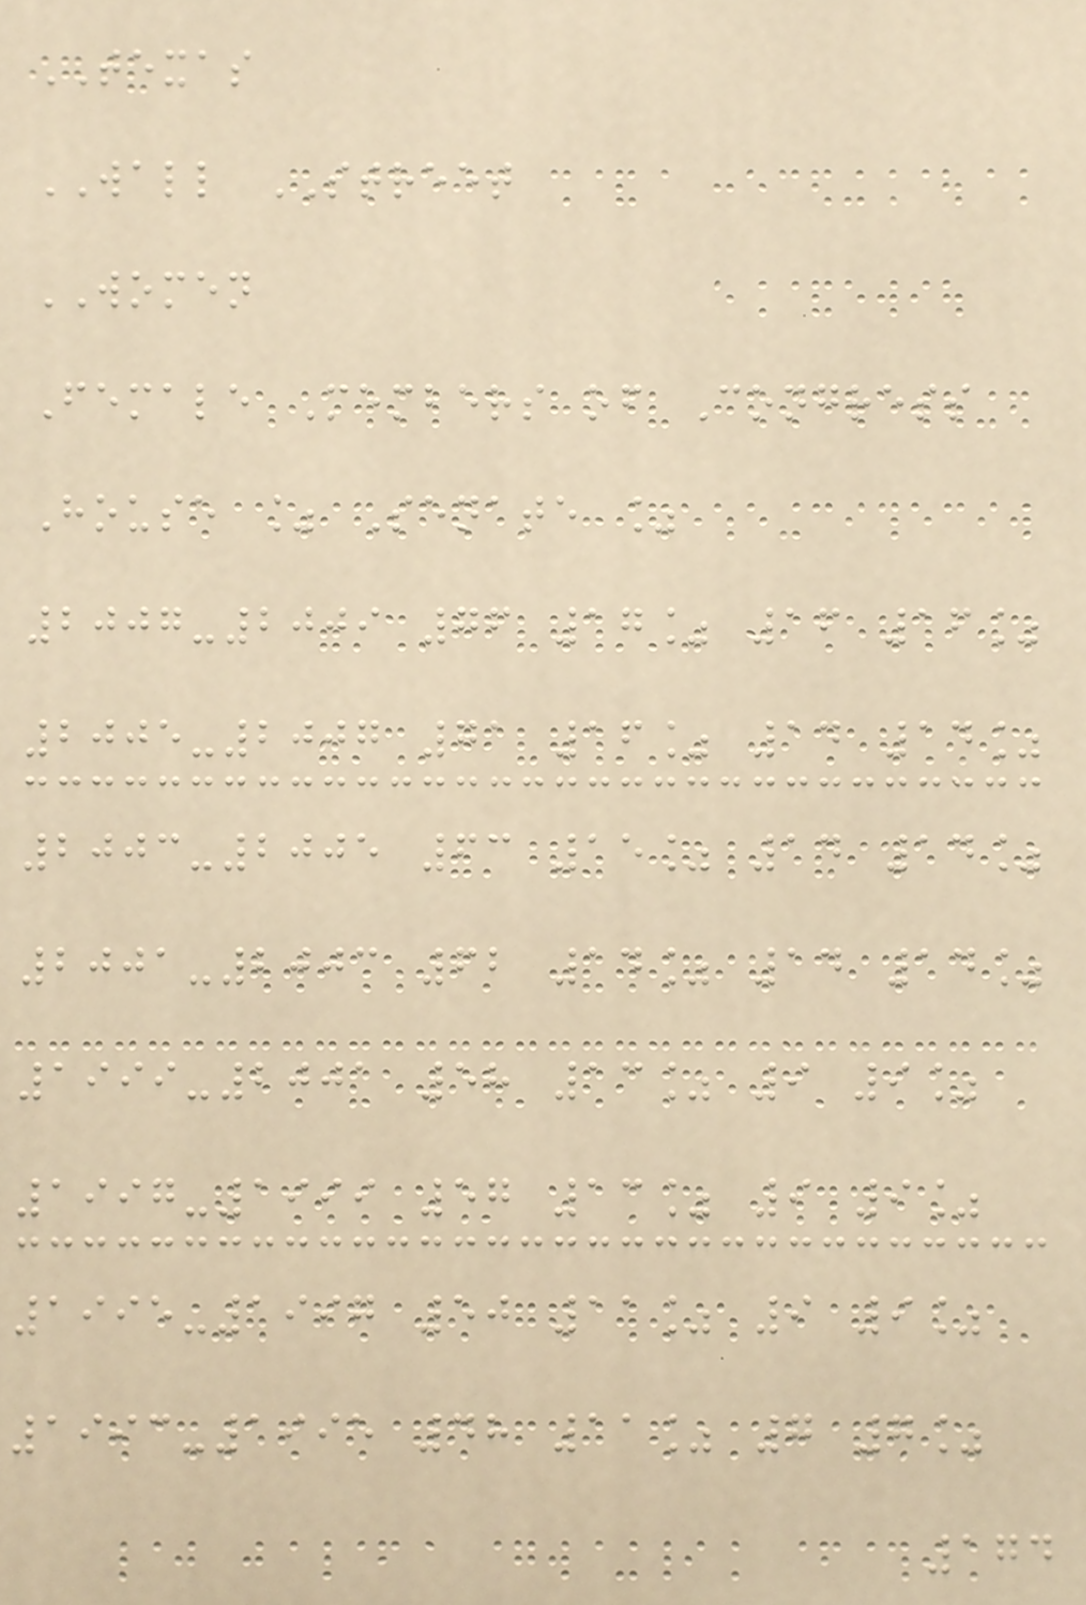TEXAS
WALL STREET
WOMEN
Female Members of Congress
House % Senate %
2007-2009 76 17% 16 16%
2005-2007 71 16% 14 14%
2003-2005 63 15% 14 14%
2001-2003 62 14% 14 14%
1999-2001 58 13% 9 9%
1997-1999 57 13% 9 9%
1995-1997 50 11% 9 9%
1993-1995 48 11% 7 7%
174
